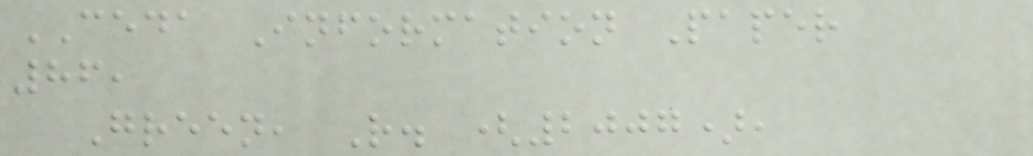CEDA Information Paper
86,
Green, R. (2007),
